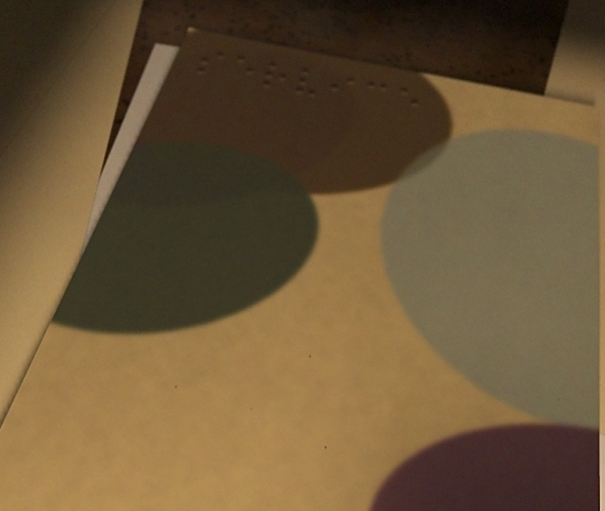service
